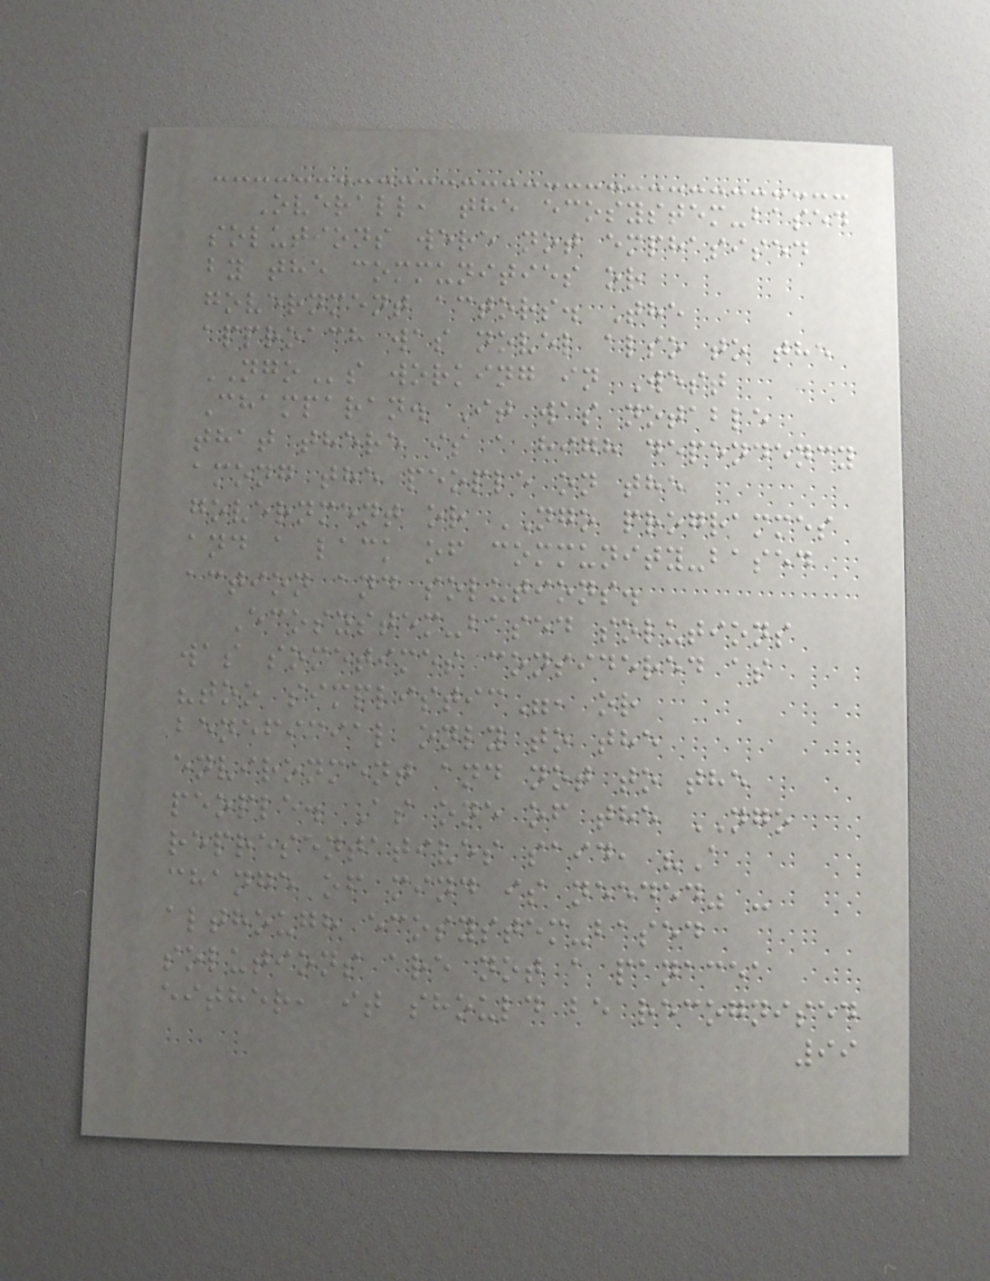Overall, the ecosystem-based
solutions were not emphasised
by the communities or
government actors. The
approach was novel also to the
NGOs working in West
Champaran. It was notable
that there is a high dependency
among the people on the
government or NGO programmes
and a lack of community-based
action and solutions.
Ecosystem-based solutions
was sometimes considered as
"too simplistic", or
beneficial only to the
environment and not to the
people. As one of the NGO
representatives said, "A
change of mind is needed" -
although ecosystem-based
solutions are not a panacea
either, it should be recognised
99
